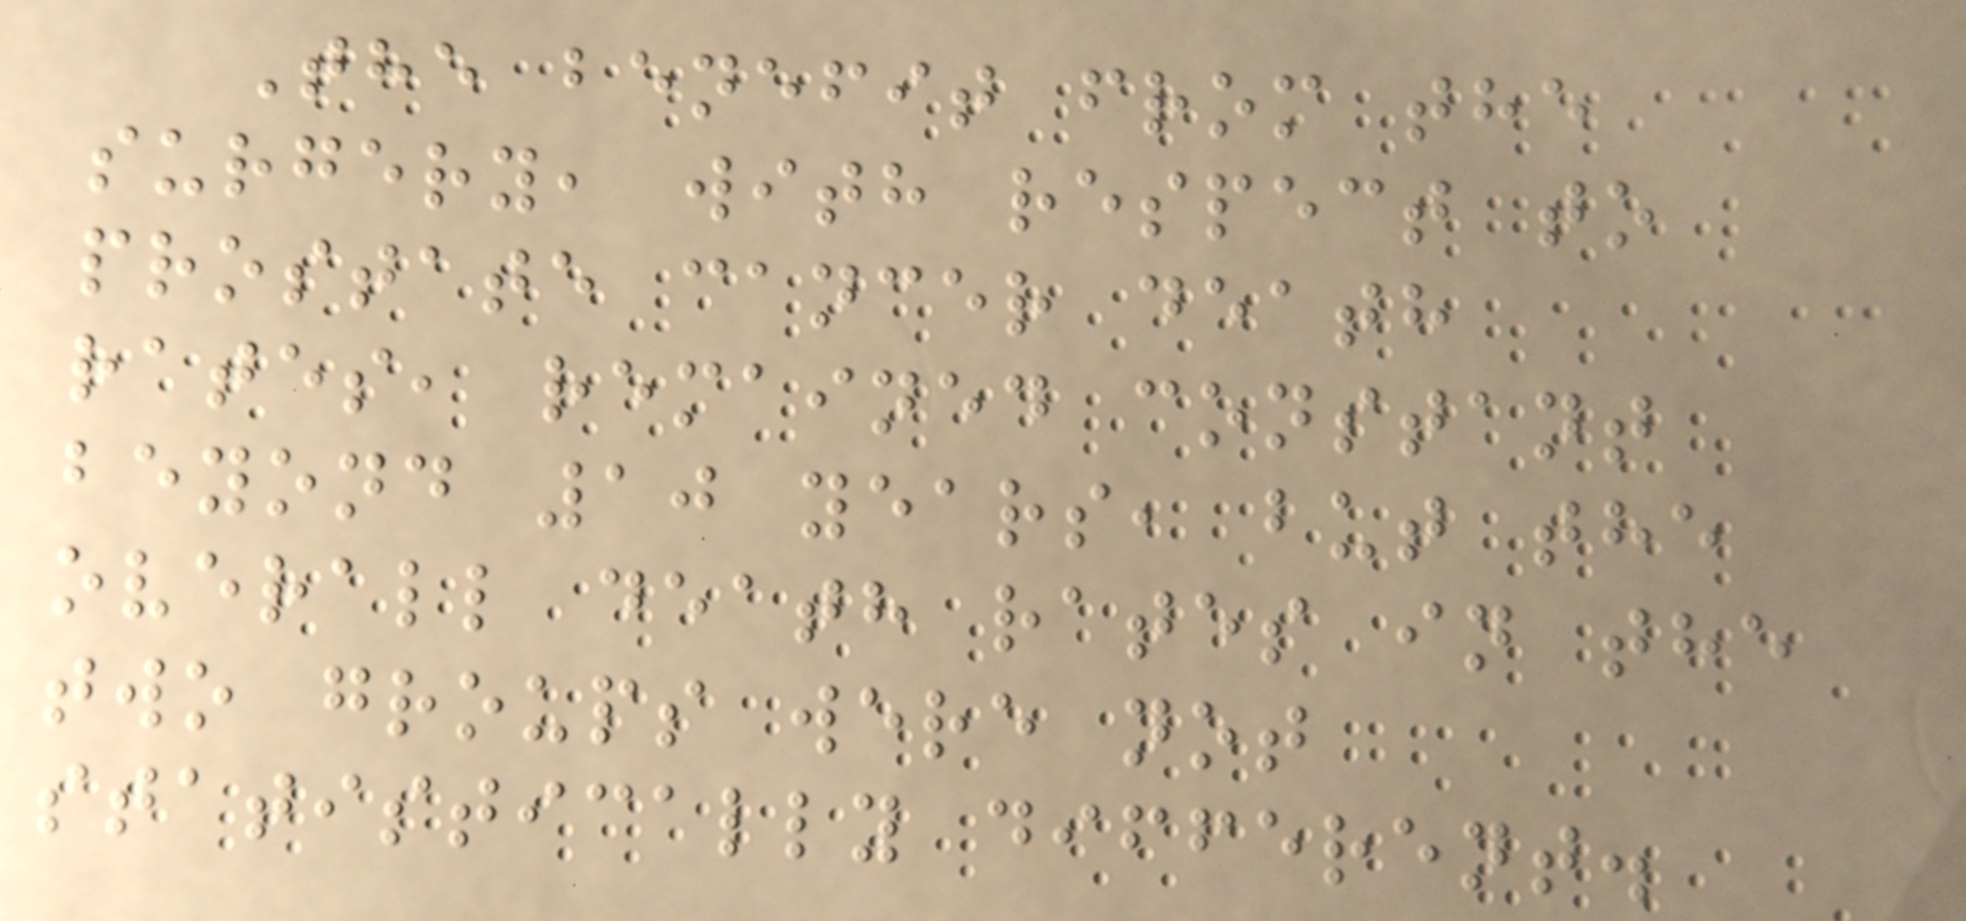The benefit from the
surgery, with respect to
prostate cancer death
rates, remained constant
beyond 10 years, but the
overall death rates in the
two groups were not
statistically different.
